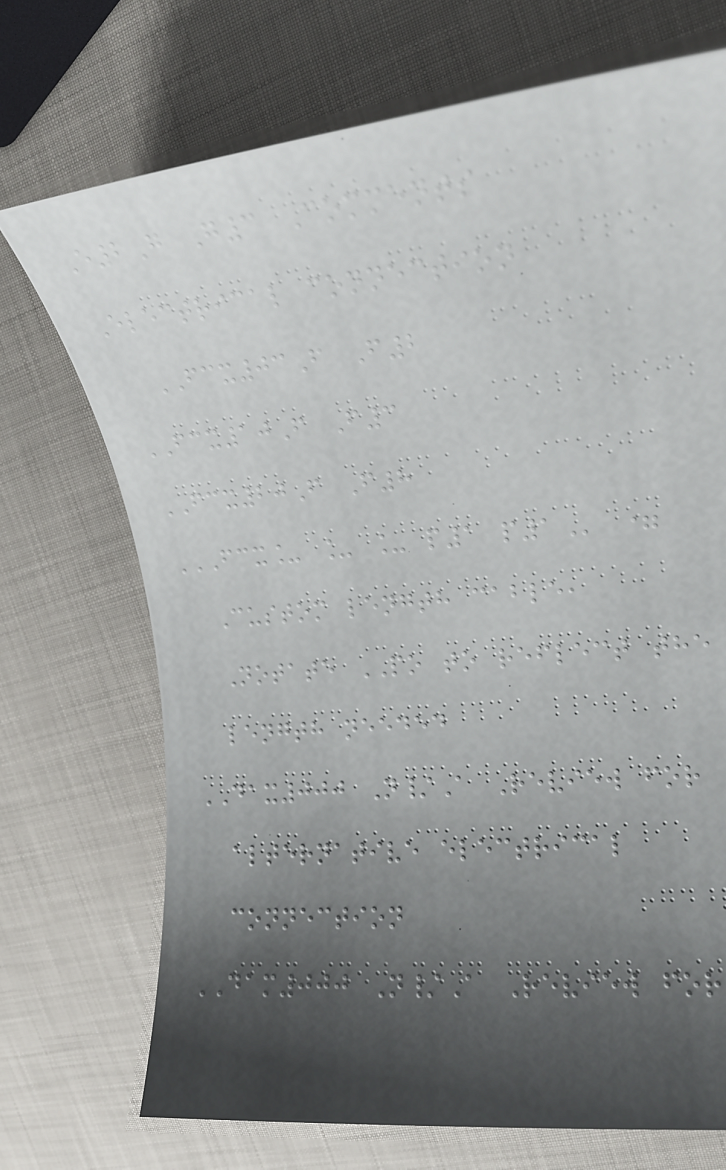E2G G3 Comments
Electrical connection
FCX03F F2
FCX10F F3
FCX20F F8
FCX_ _ _ P1 P1 =
Custom length cable,
Notate PO to reflect the
length needed
DAX000 N/A Review for
alternative electrical
connection
DAM000 N/A Review for
